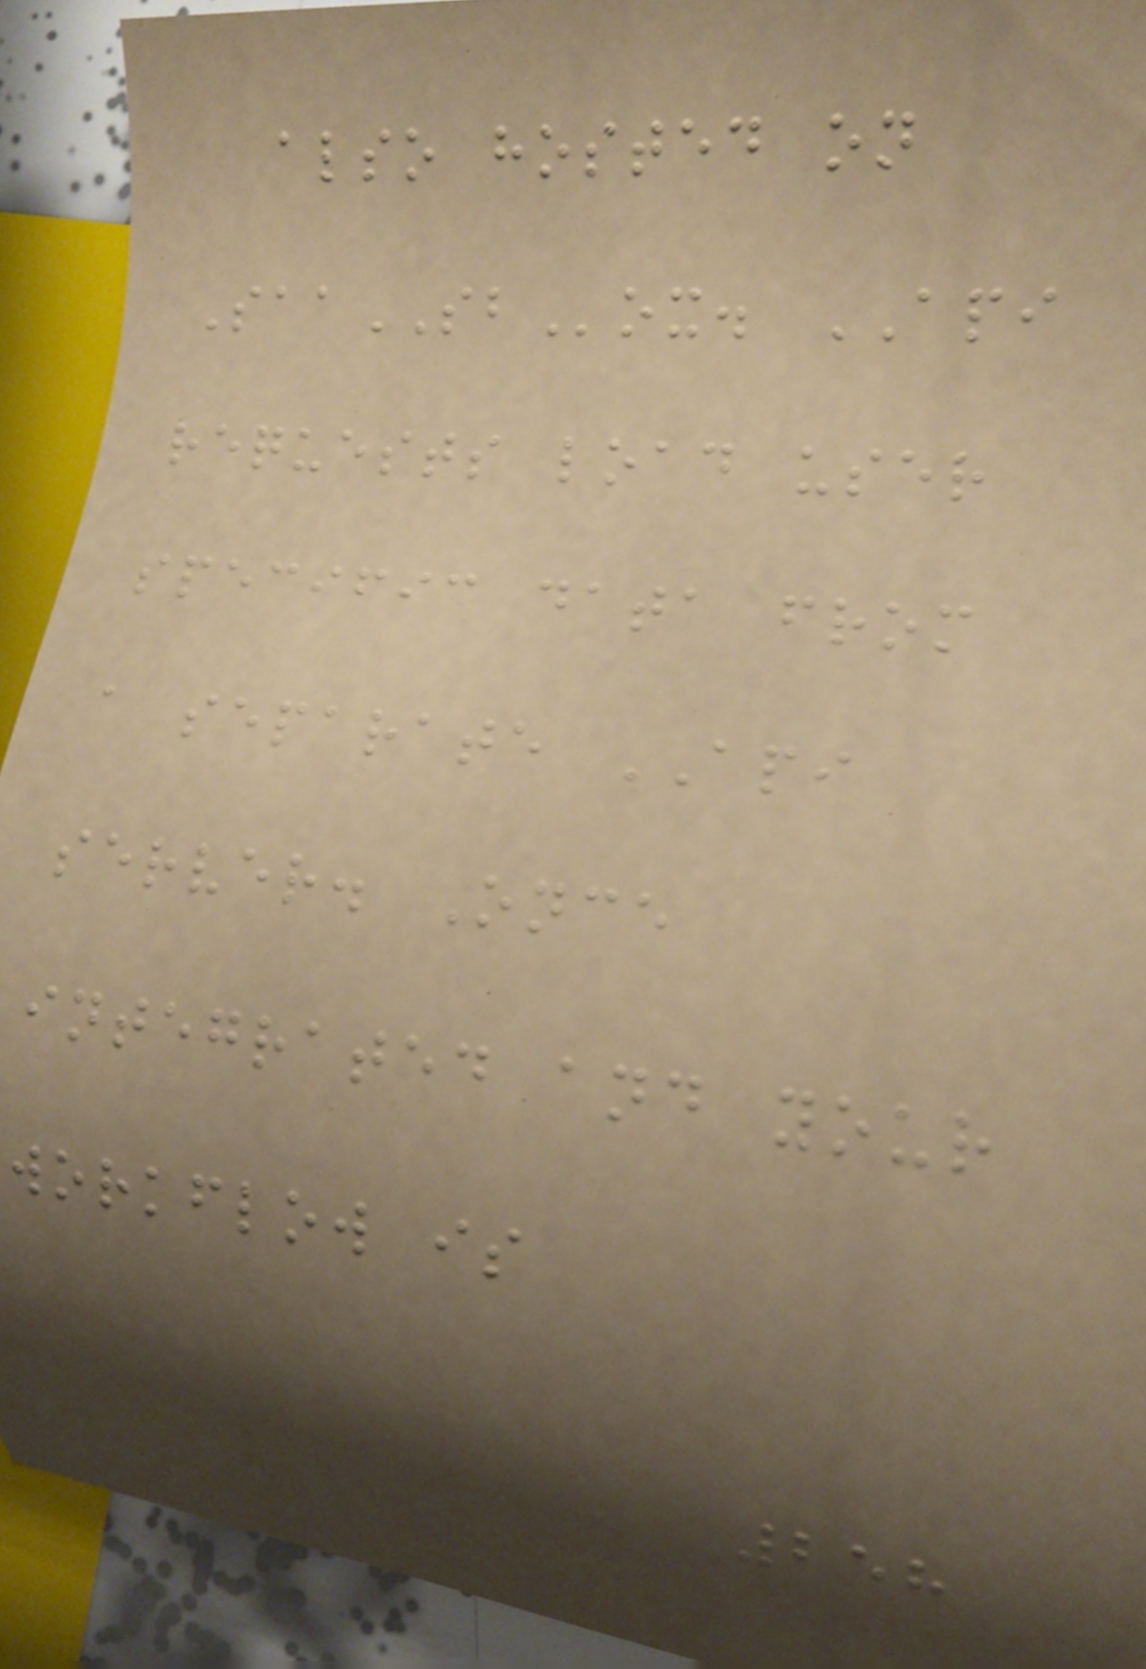also hosted on
SaaSBox. API
requests load user
specific data from
a separate API
server. Once
integrated and your
workflow is
258
